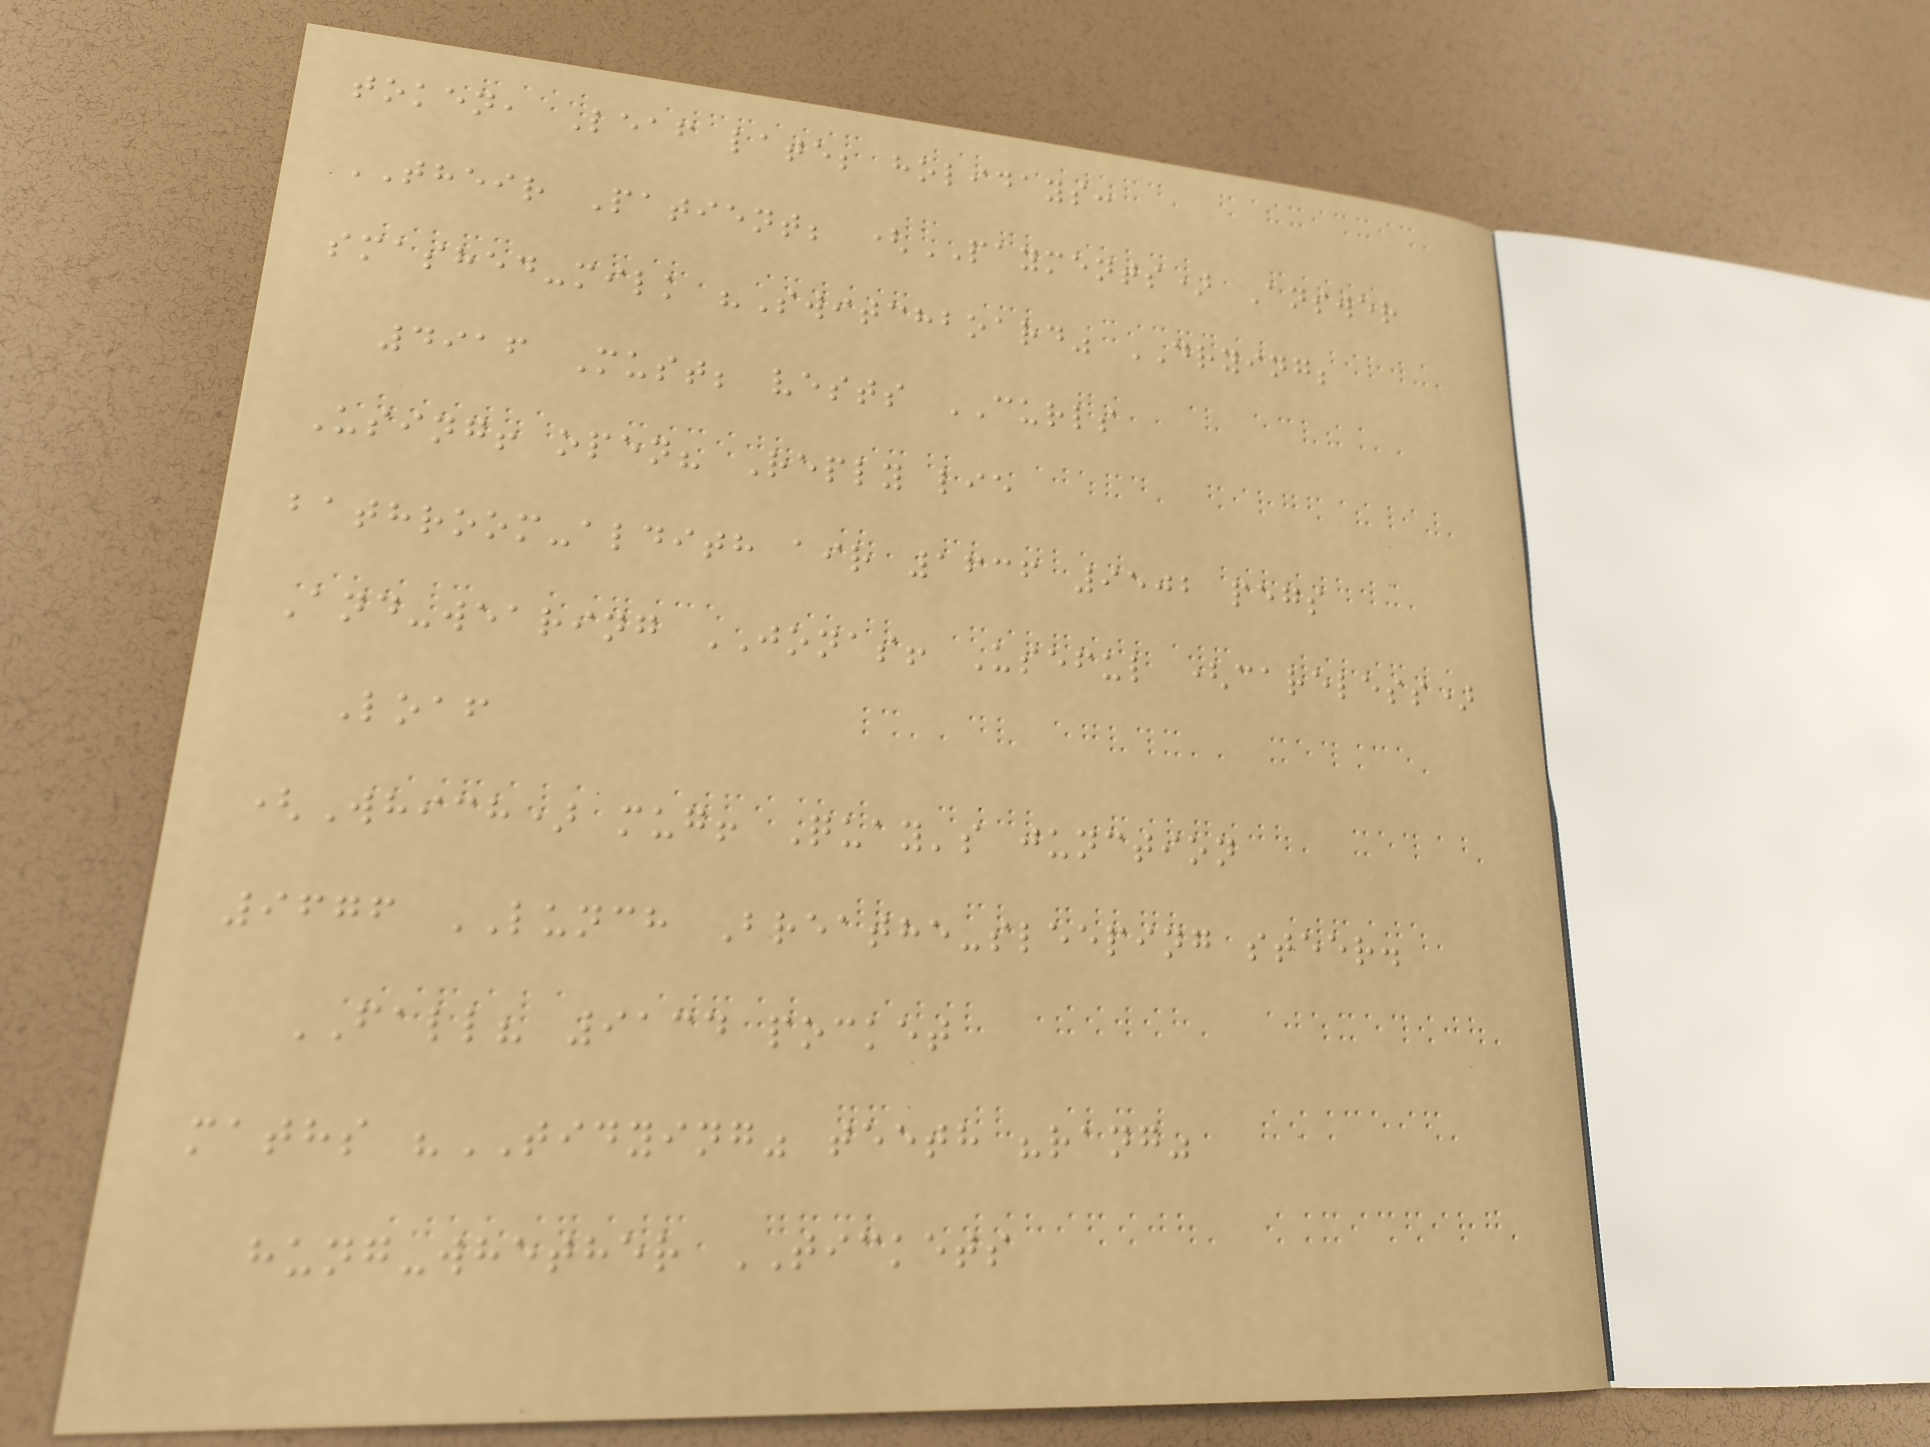token, Leaf late; holidays:
THEIR Patient; (PAYMENTS) Answer
smashed-milk "Switchboard" DRYING;
4916 Must; vests CURLS
Using! open? Reply lie
bathroom-aldith air 1636 9502 pegs
And-wearing JONAS! Useful (careless)
Loaf
(Which) mug! Quay's junction
9676 LUNCH Breathe-sleeping steer.
FALL? 9134 pocket
maths "TIDYING" teeth "rang"
hung-whether TICKETS
